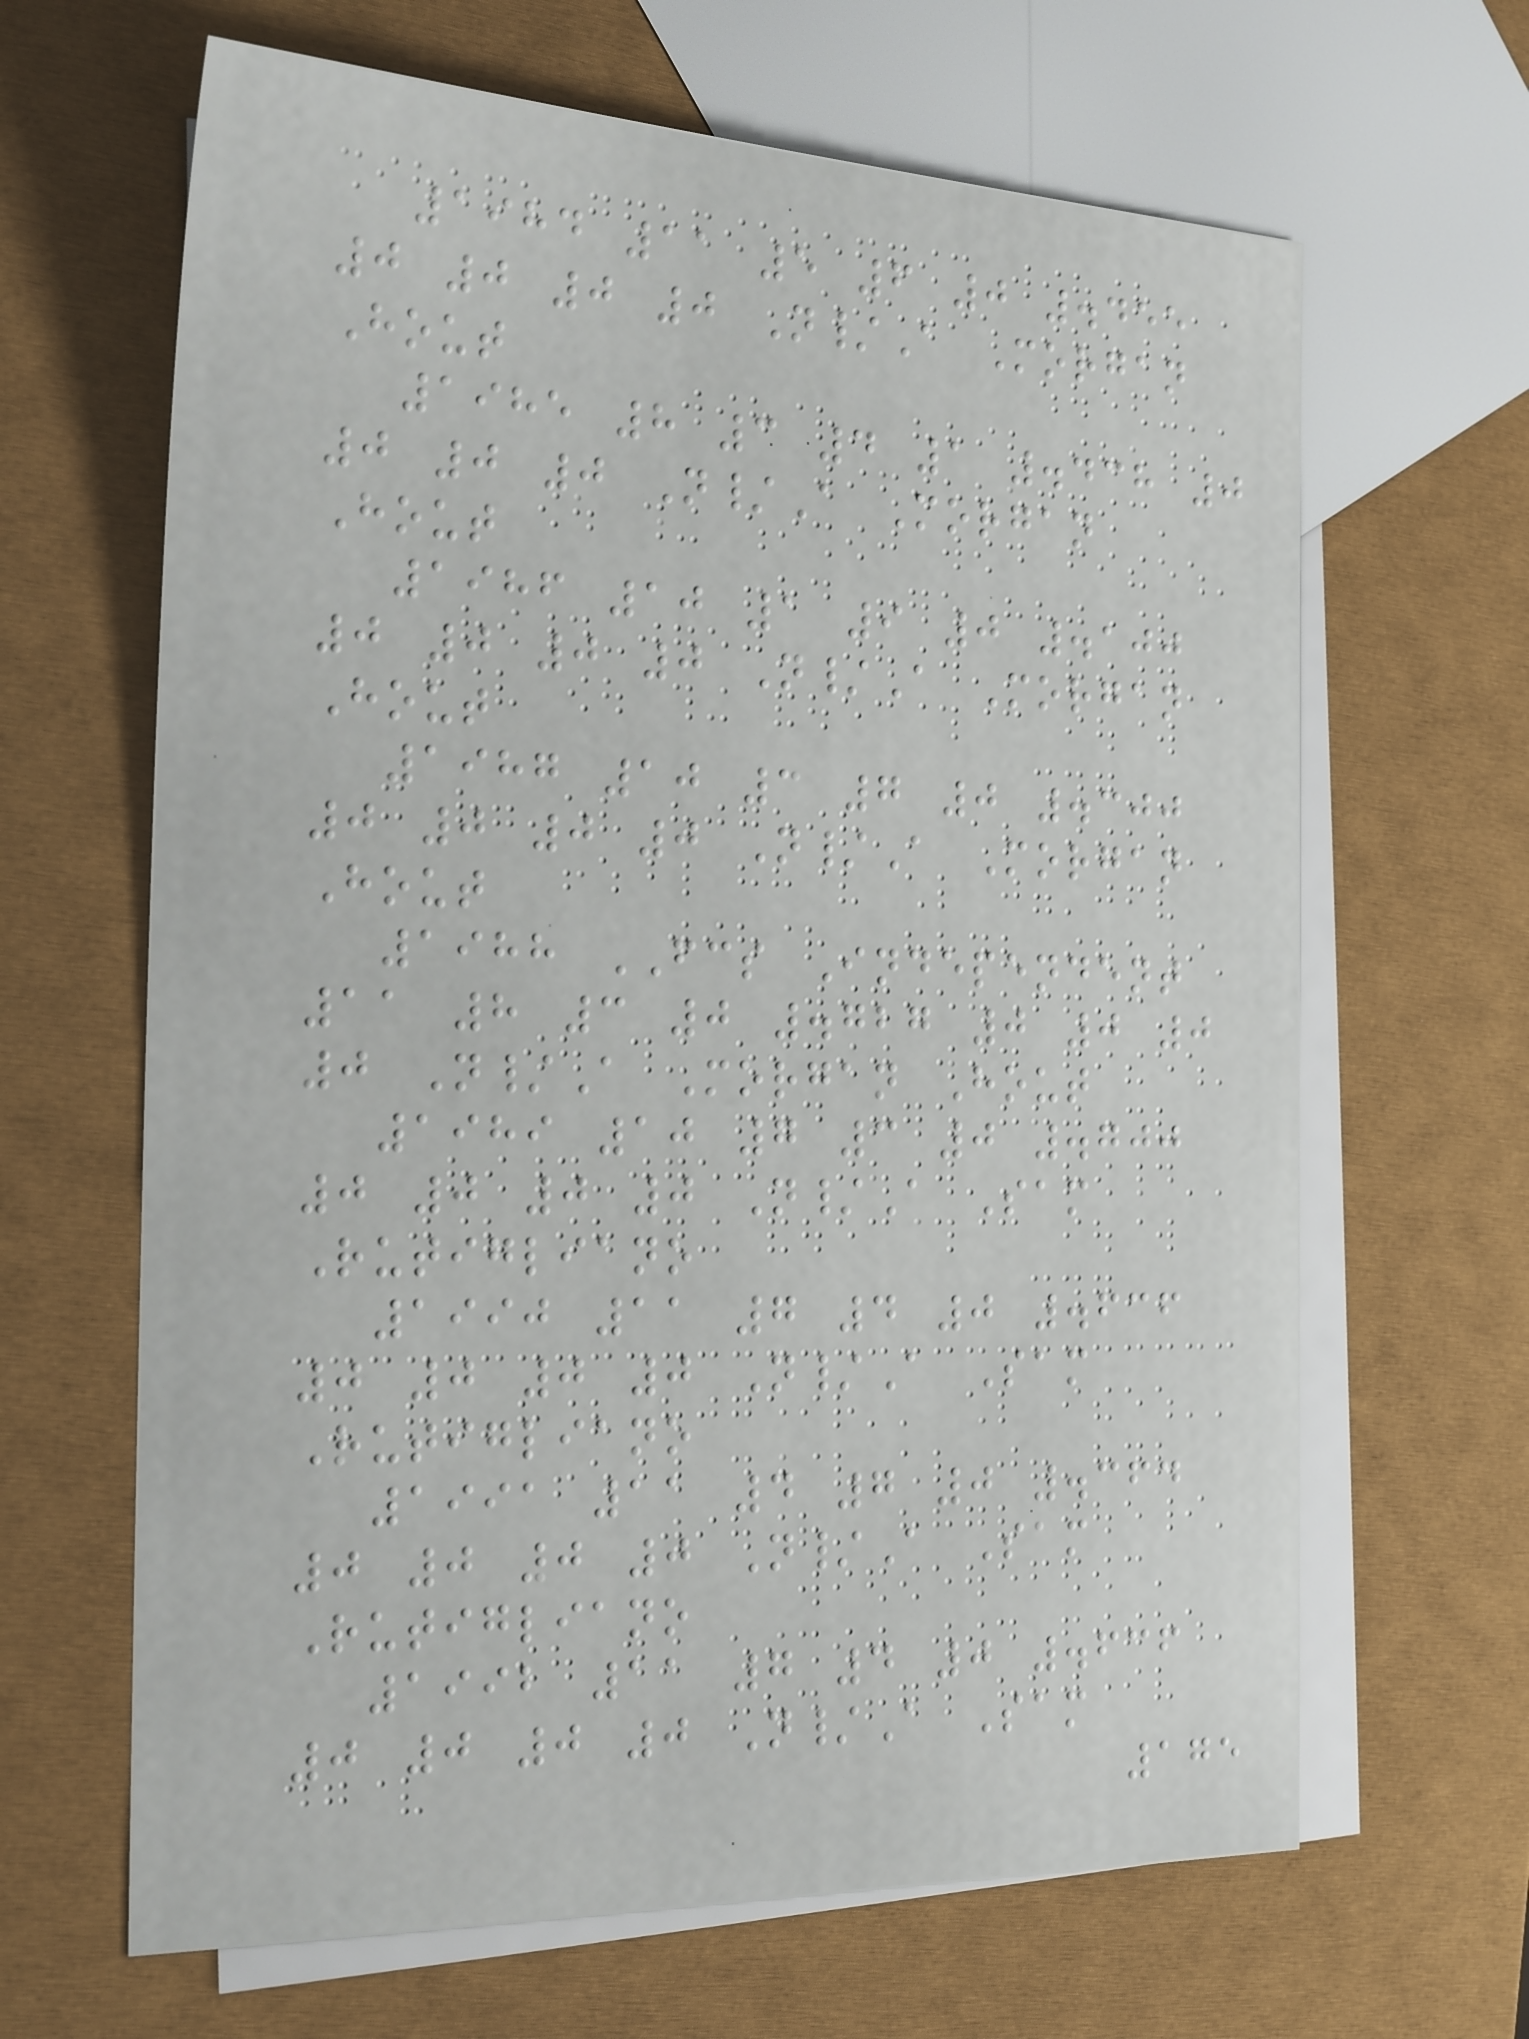1984 11 5 6 0 .455
0 0 0 0 N/A Morgan
Hout
1985 8 3 4 1 .438 0
0 0 0 N/A Morgan
Hout
1986 10 1 9 0 .100
0 0 0 0 N/A Morgan
Hout
1987 10 3 7 0 .300
0 0 0 0 N/A Morgan
Hout
1988 FCS Independent
11 8 3 0 .727 0 0 0
0 N/A Morgan Hout
1989 10 7 3 0 .700
0 0 0 0 N/A Sam
Rutigliano
1990 11 7 4 0 .636
0 0 0 0 N/A Sam
Rutigliano
1991 11 4 7 0 .364
0 0 0 0 N/A Sam
Rutigliano
1992 11 7 4 0 .636
0 0 0 0 N/A Sam
175
